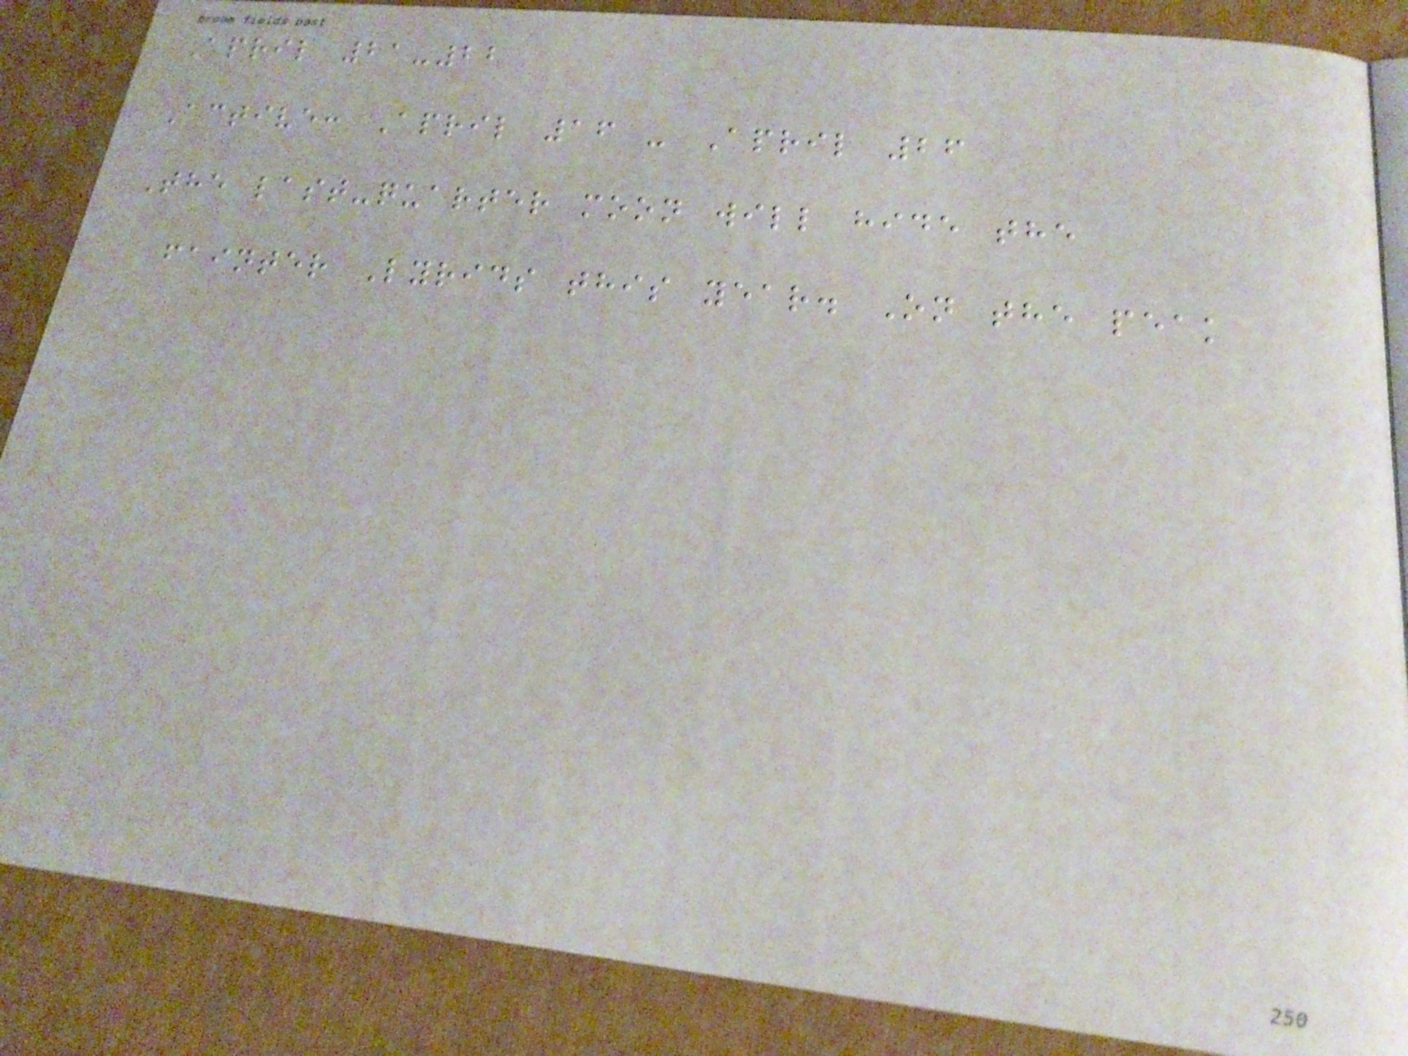April 21-22
Active: April 16 - April 26
The last-quarter moon will hide the
fainter Lyrids this year. On the peak
